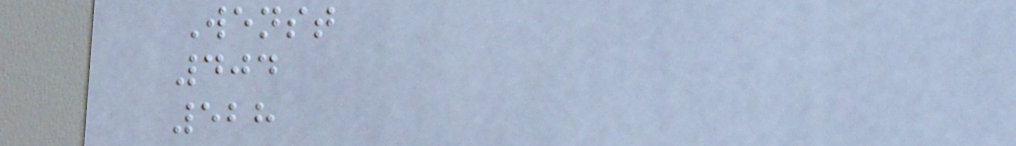Wenst
404
528
